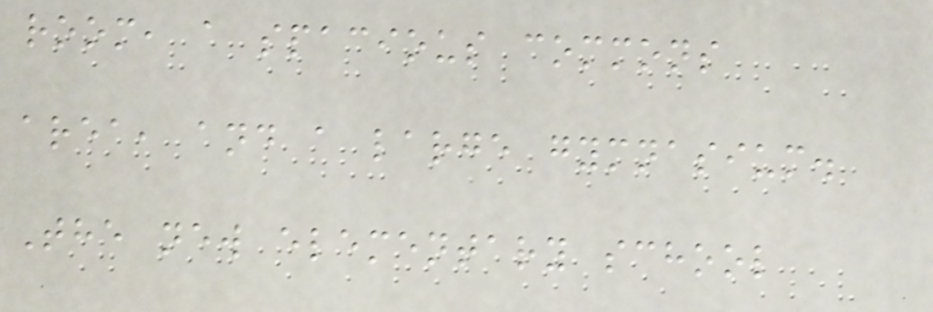room, a spacious commons
area, and a large gymnasium.
The new elementary school
